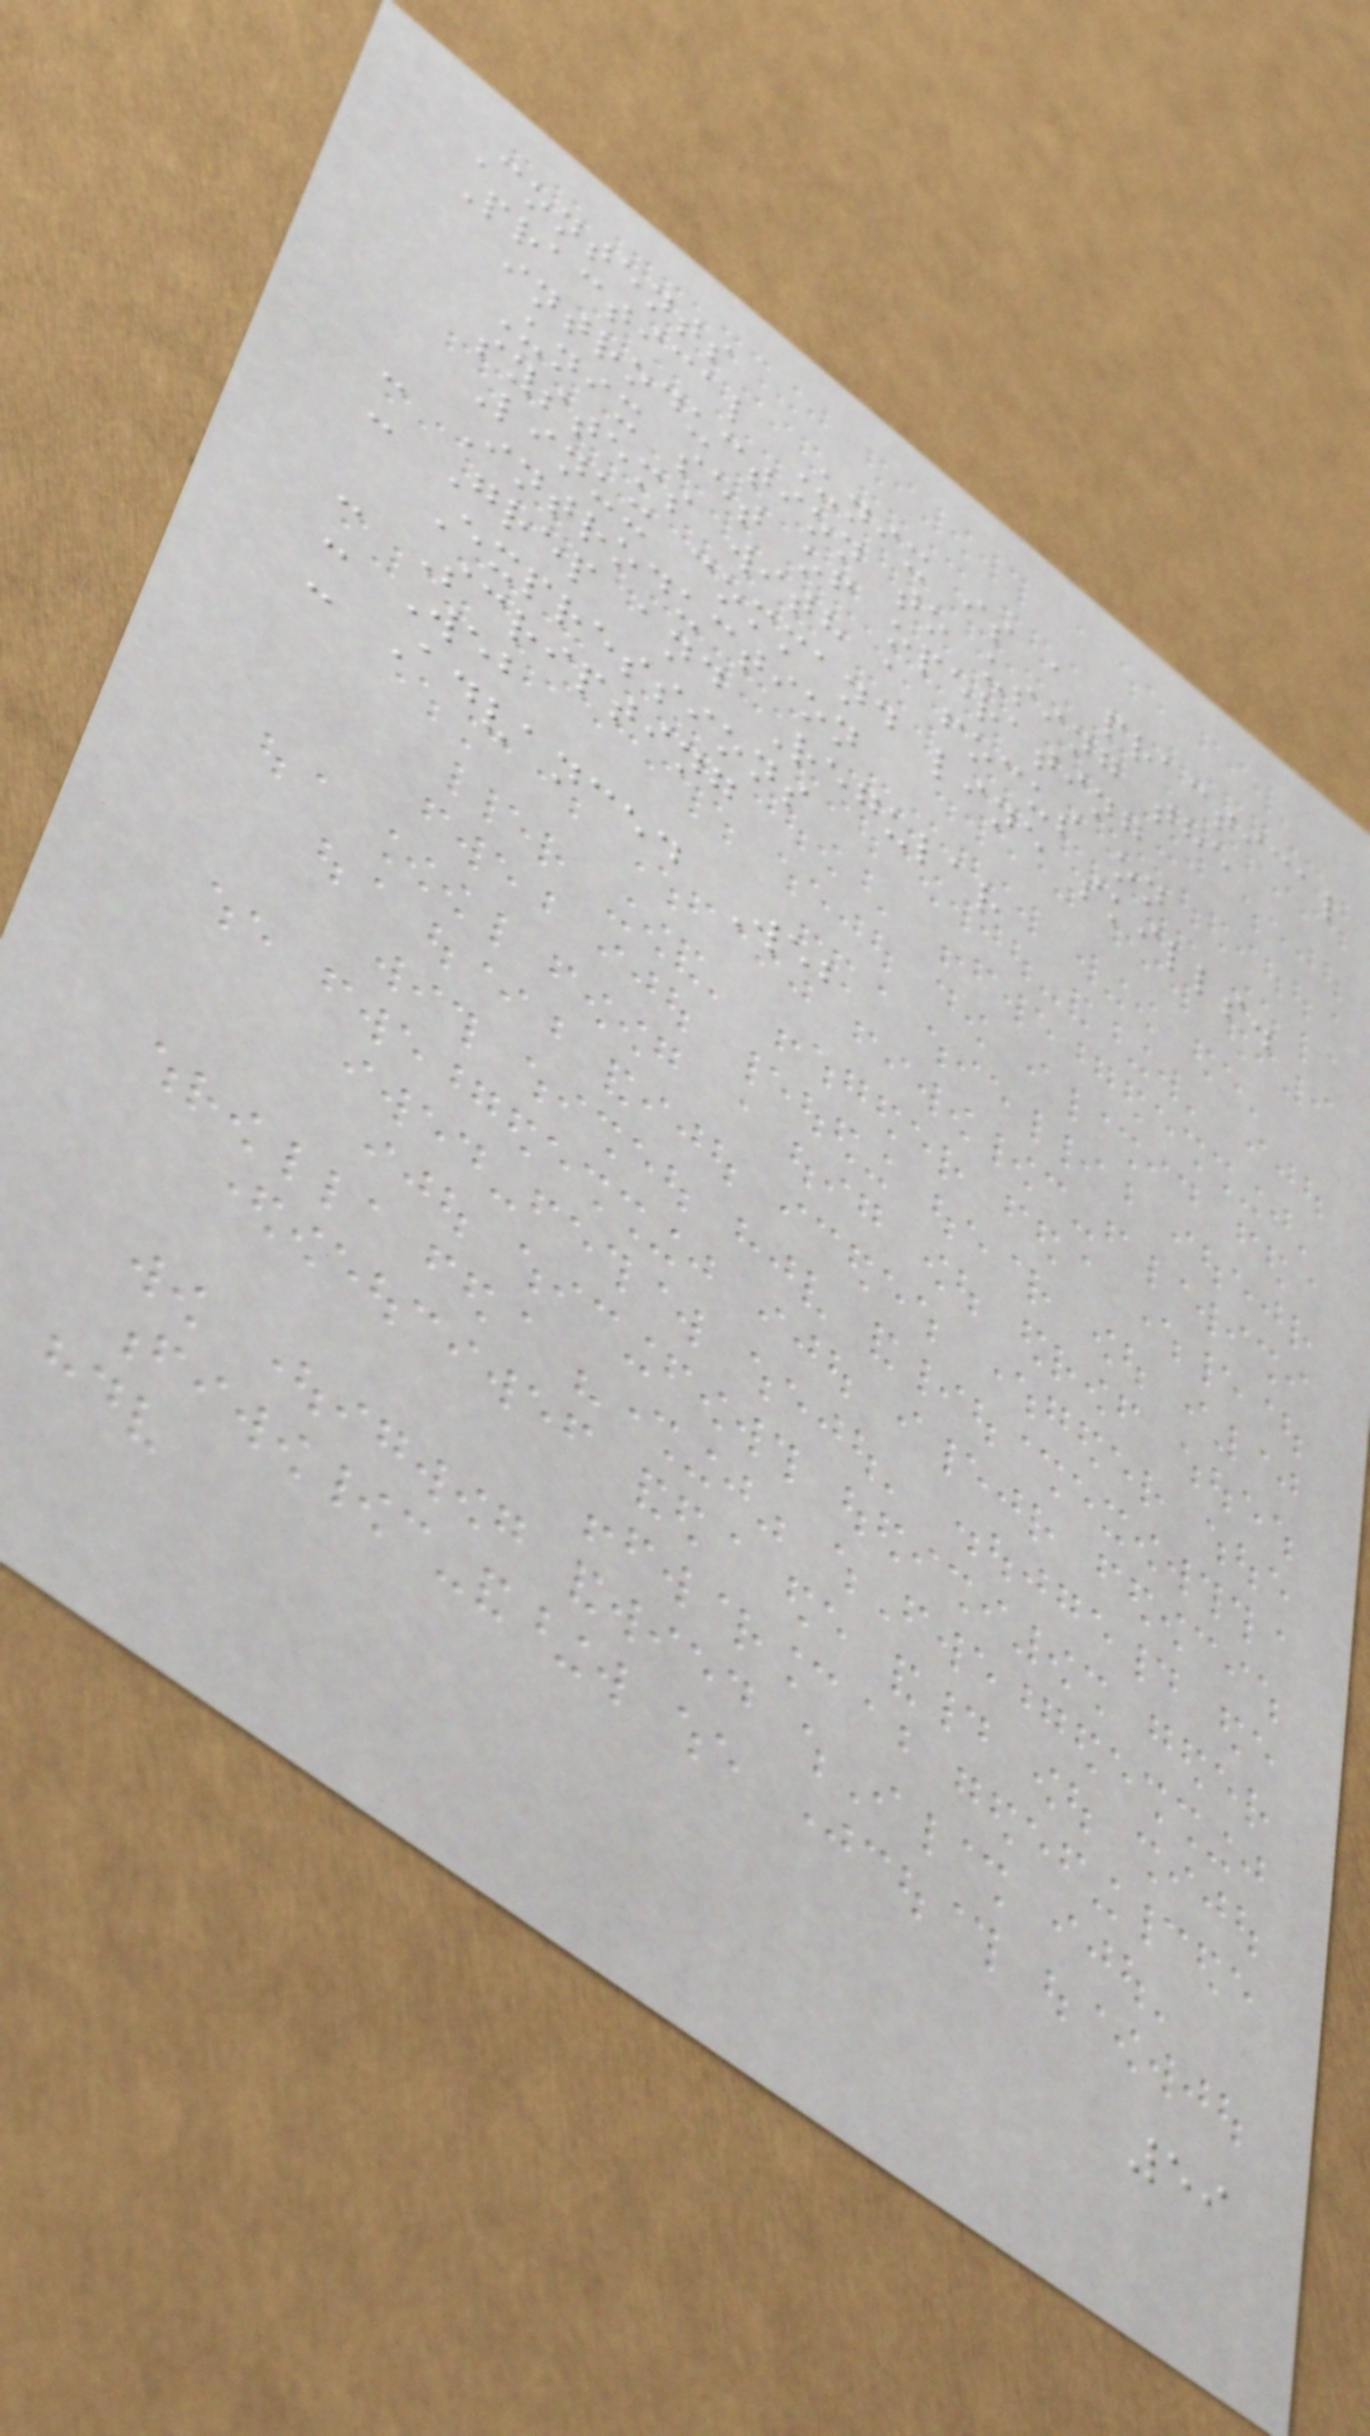Contents
Practical Unix is a practical
introduction to using the
Unix set of operating
systems with a focus on
Linux command line skills.
- Introduction
- Grep and Regular
Expressions
- Scripting
- Web
- Advanced Web
59
